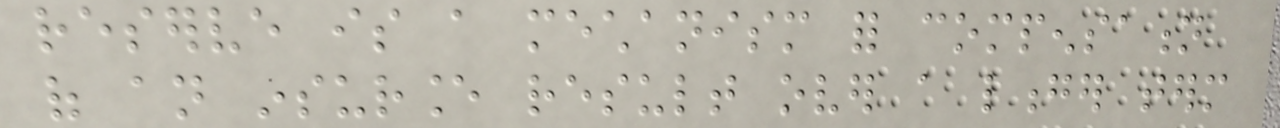reserve is a mechanism for compensation
of an insurance result over a longer term
